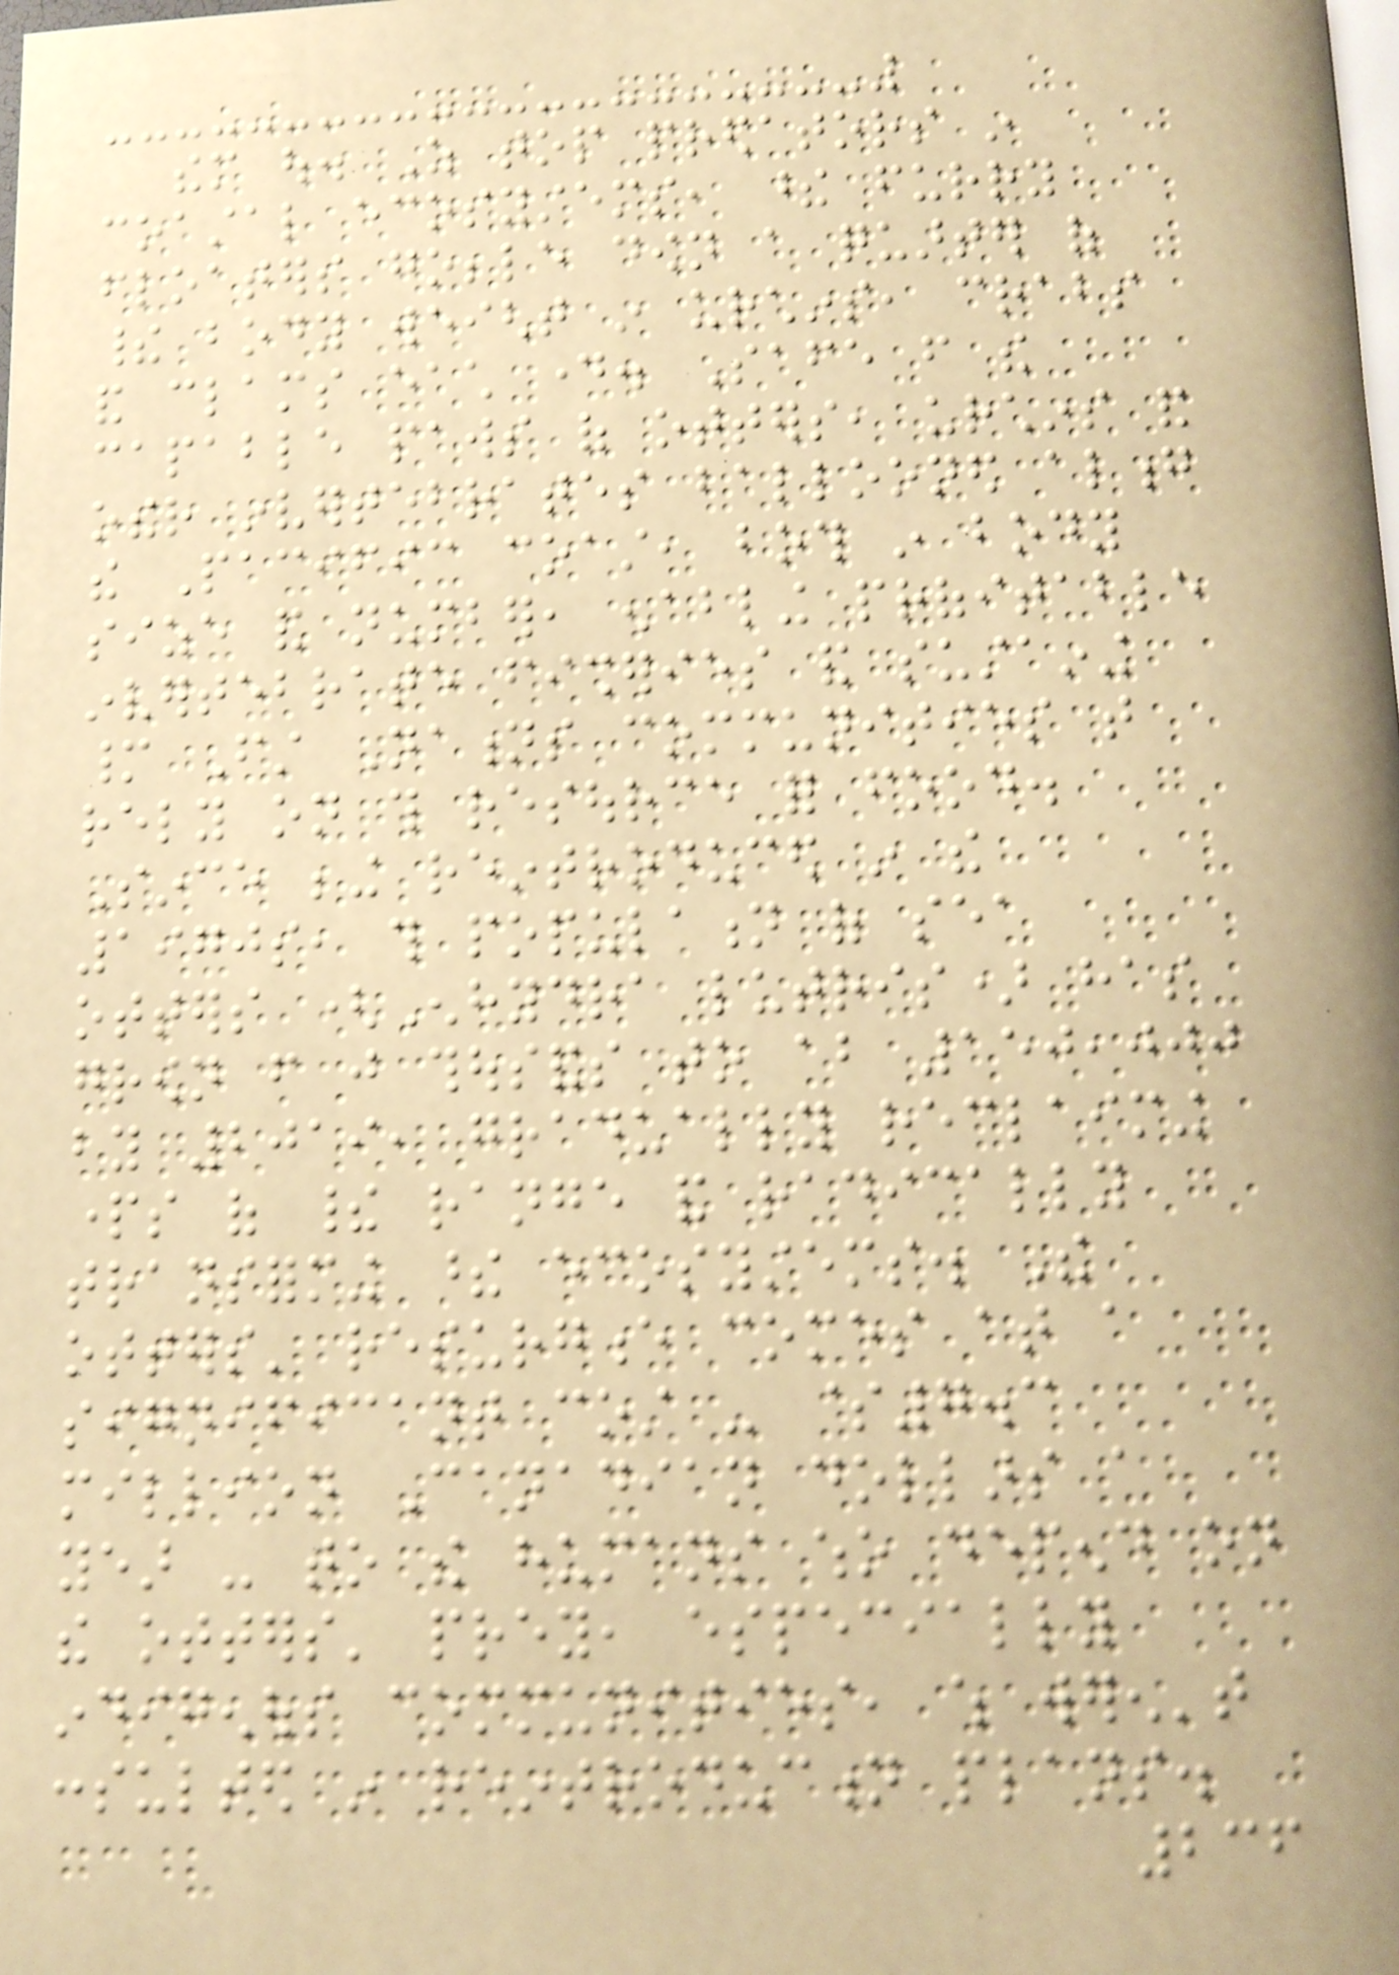them out. As top predators in
coastal ecosystems, these furry
floaters gobble down a quarter of
their body weight in urchins, crabs
and clams each day. Safe from the
capable paws of otters, urchins and
other invertebrates ballooned along
the Pacific coast, both in body
size and number, enabling profitable
invertebrate fisheries and sustaining
many First Nations communities that
rely on this resource for food.
Since being reintroduced in the
1970s, this population of sea
otters (Enhydra lutris) has
grown from just thousands to about 150,000
by 2019, gradually reclaiming
parts of their range and radically
transforming these ecosystems. The
otters' resurgence comes at a
significant cost - $7.3
million Canadian dollars a
year - to the humans who depend on
the otters' prey, especially
indigenous communities, which weren't
consulted in reintroduction plans.
236
